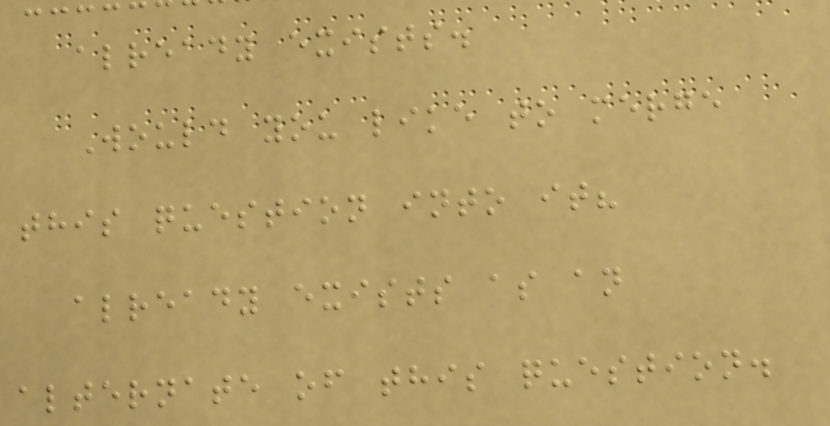already exists.
Would you like to merge
this question into it?
already exists as an
alternate of this question.
